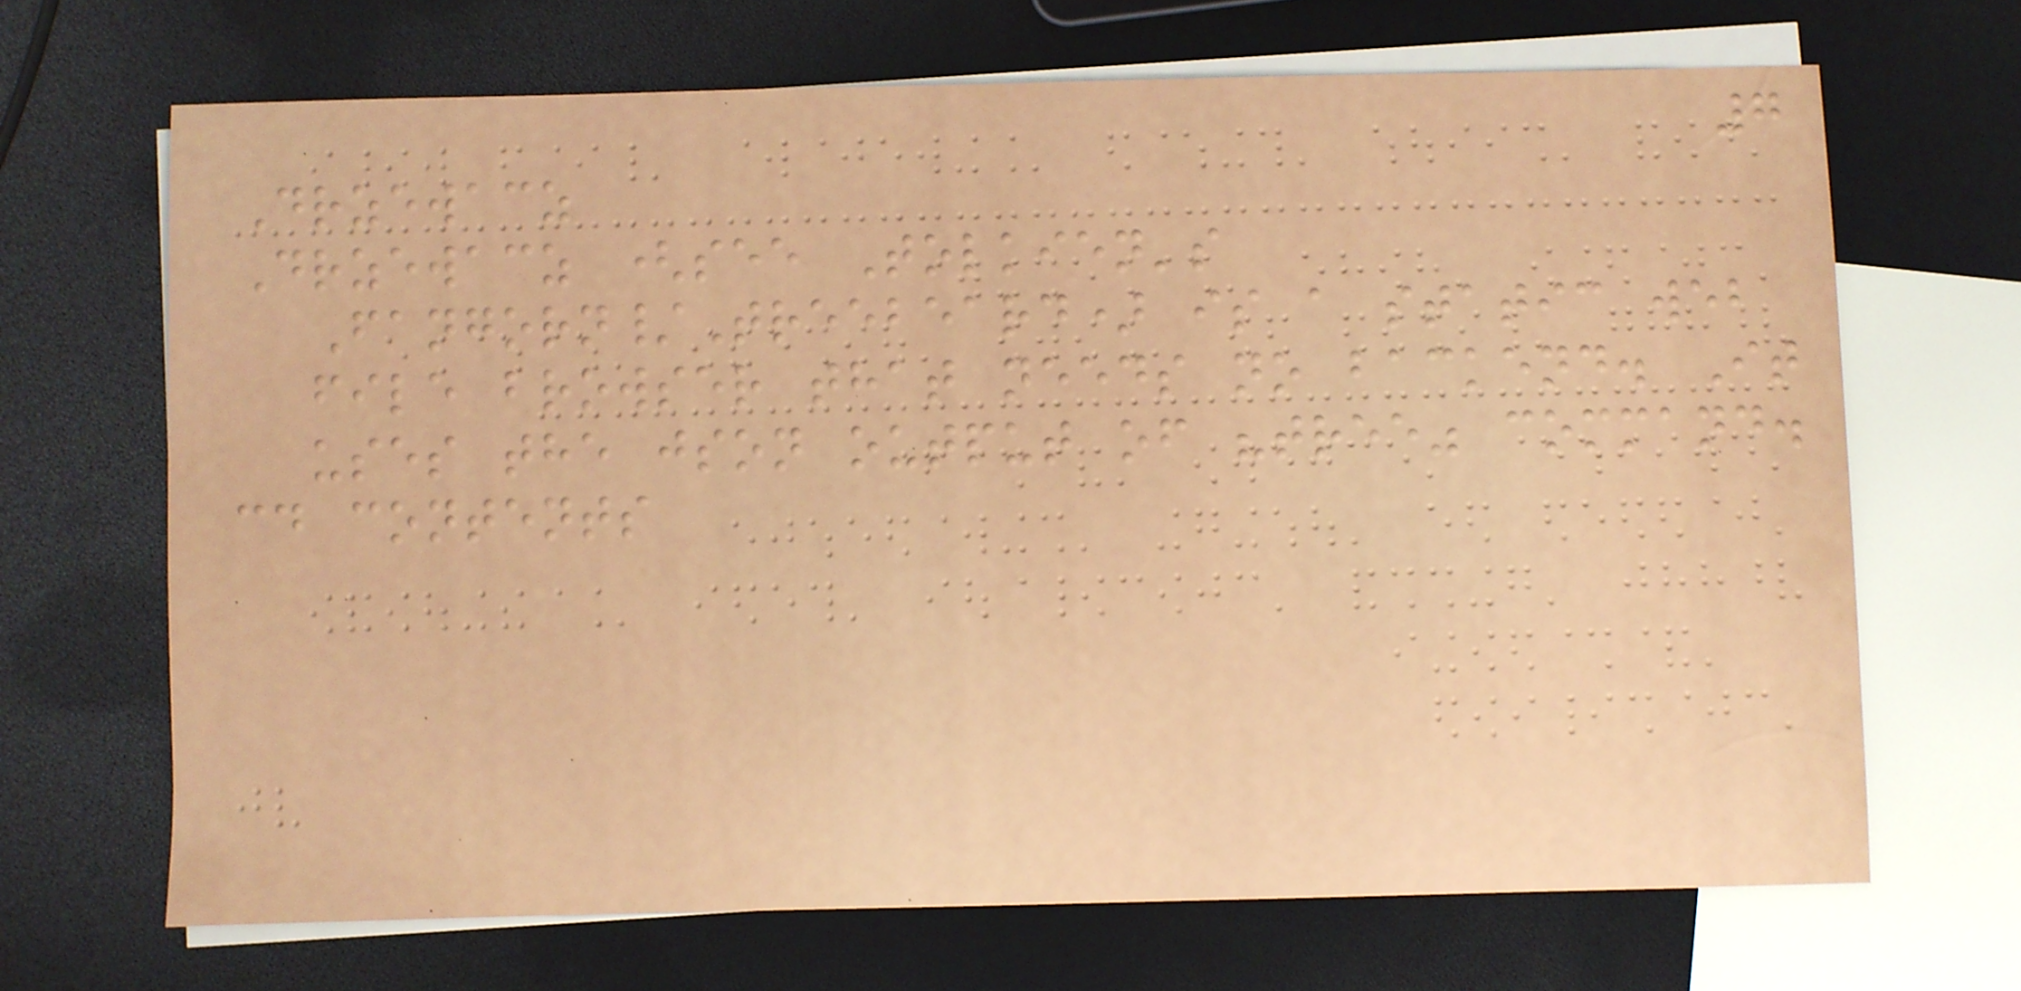7
Drzewacz
Drzewacz (see Tolkien's
Fangorn/Treebeard) is a static web
file browser that needs no backend. It
uses the json output of "tree" command.
cd contents
